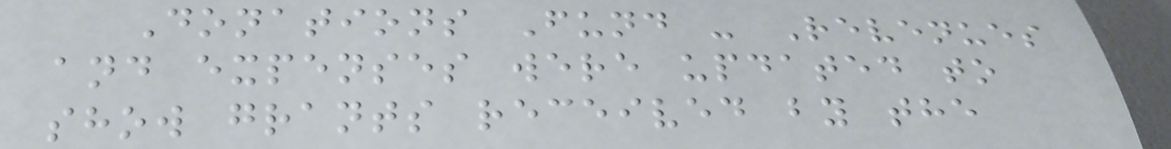Donations Fund - Revenues
and expenses were updated to
show grants received by the
